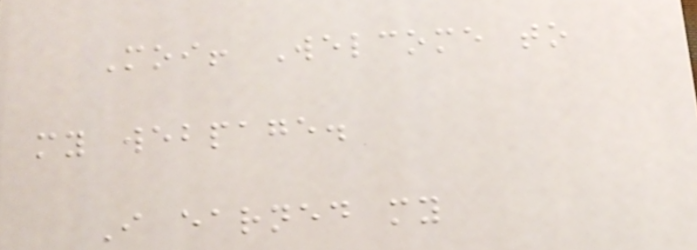Moi! Welcome to
my webpage.
I earned my
